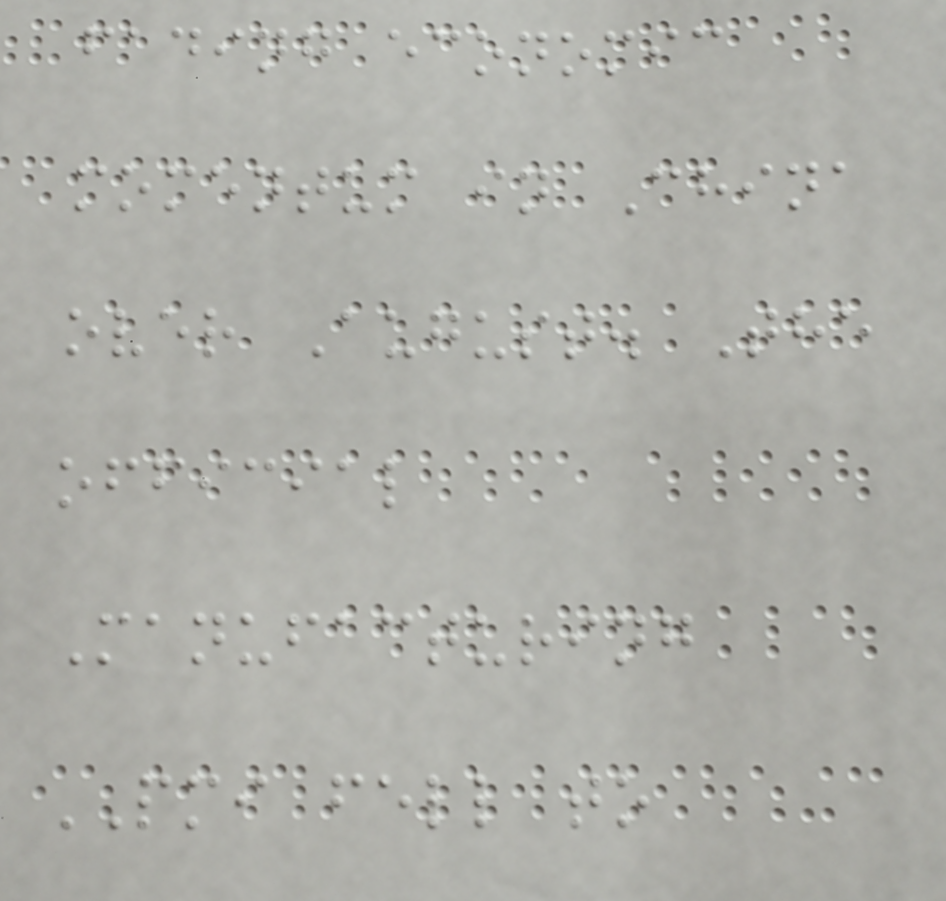fading economic
momentum in China
over August. The
official
Manufacturing
PMI fell to
